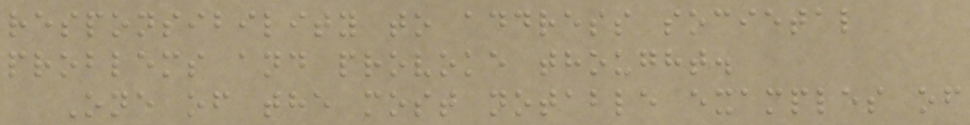responsibility to address societal
problems and provoke thought.
One of the most notable examples of
